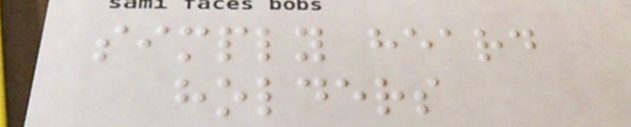simply heard
holders
